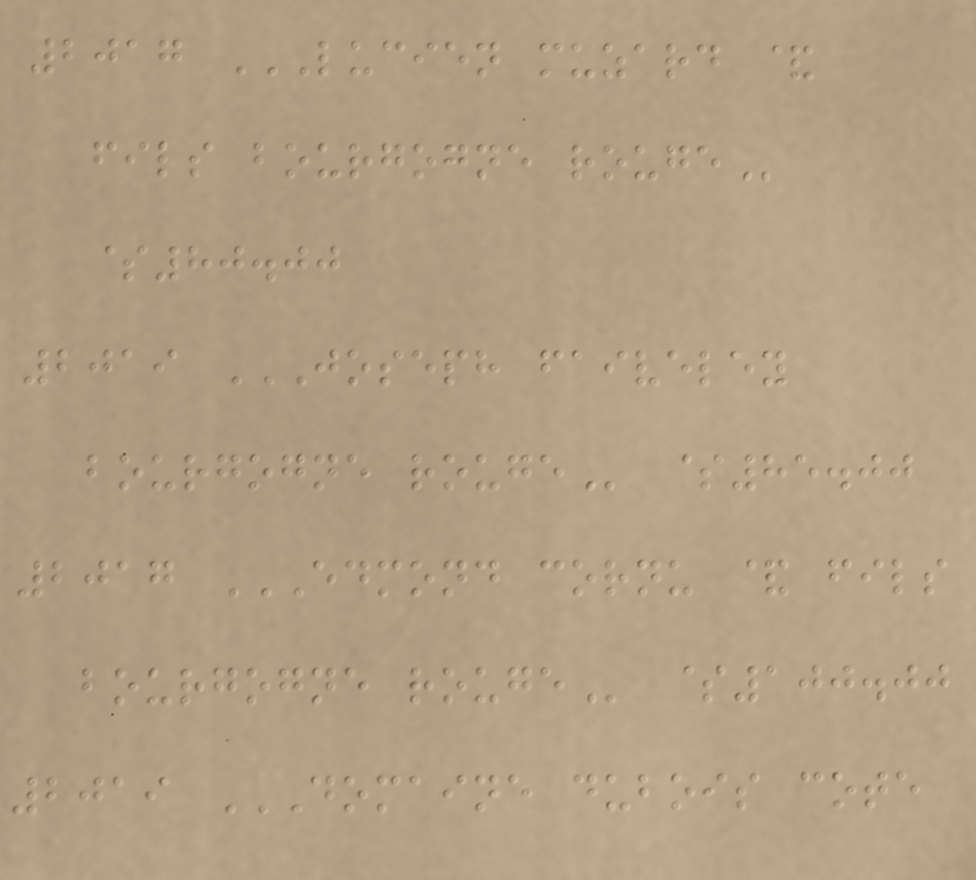2017 LUCIEN MUZARD &
FILS BOURGOGNE ROUGE
$80.00
2019 JOSEPH FAIVELEY
BOURGOGNE ROUGE $85.00
2017 EDMOND CORNU & FILS
BOURGOGNE ROUGE $100.00
2019 DOMAINE DUBOIS COTE
